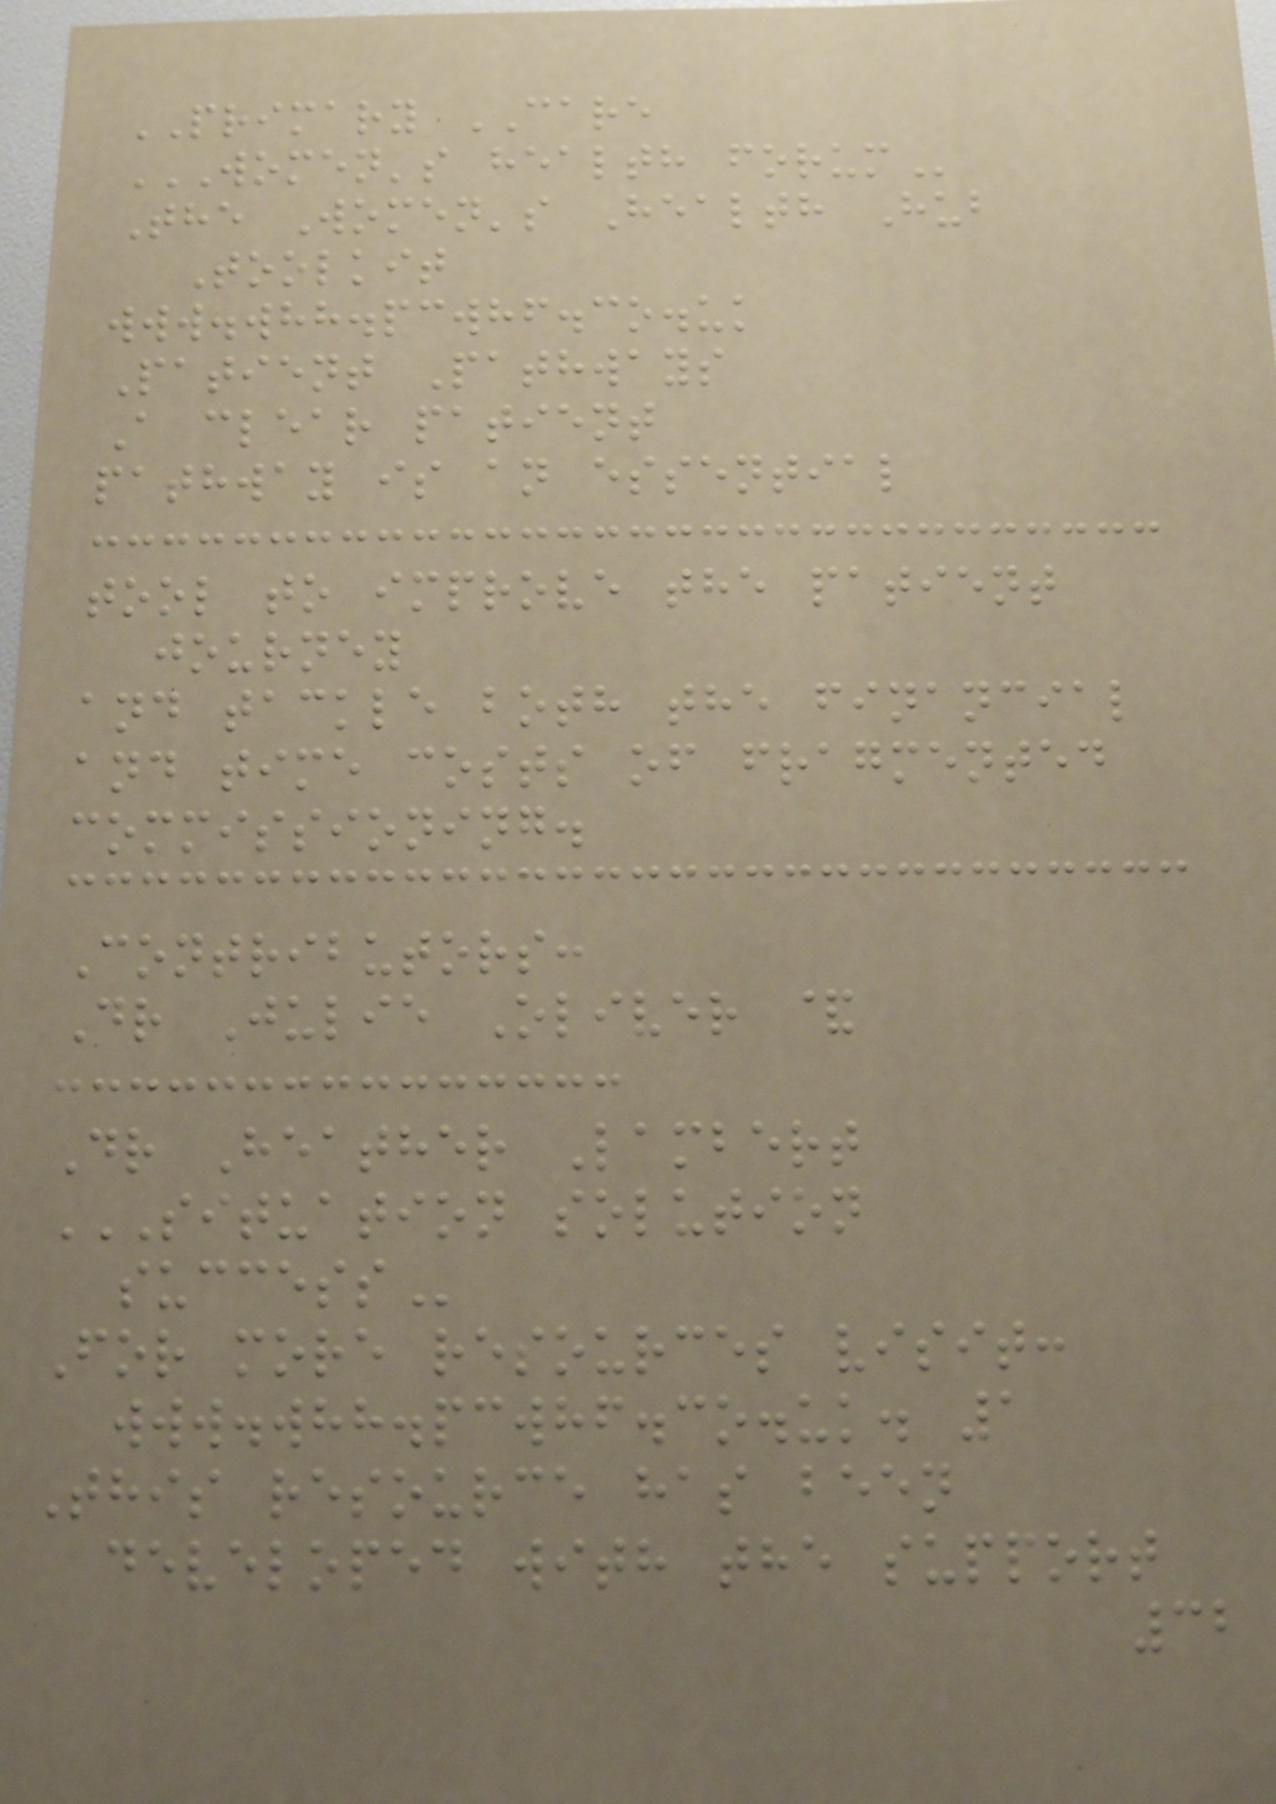PRIMARY CARE
WOMEN'S HEALTH FORUM
The Women's Health Hub
Toolkit
www.whh.pcwhf.co.uk
Patient Pathways
A clear patient
pathway is an essential
tool to improve the patient
journey
and tackle both the financial
and time costs of fragmented
commissioning.
Contributors:
Dr Julie Oliver &
Dr Heather Lambert
SITUATION SOLUTION
SUCCESS
For more resources visit:
www.whh.pcwhf.co.uk. 1
This resource has been
developed with the support
32
